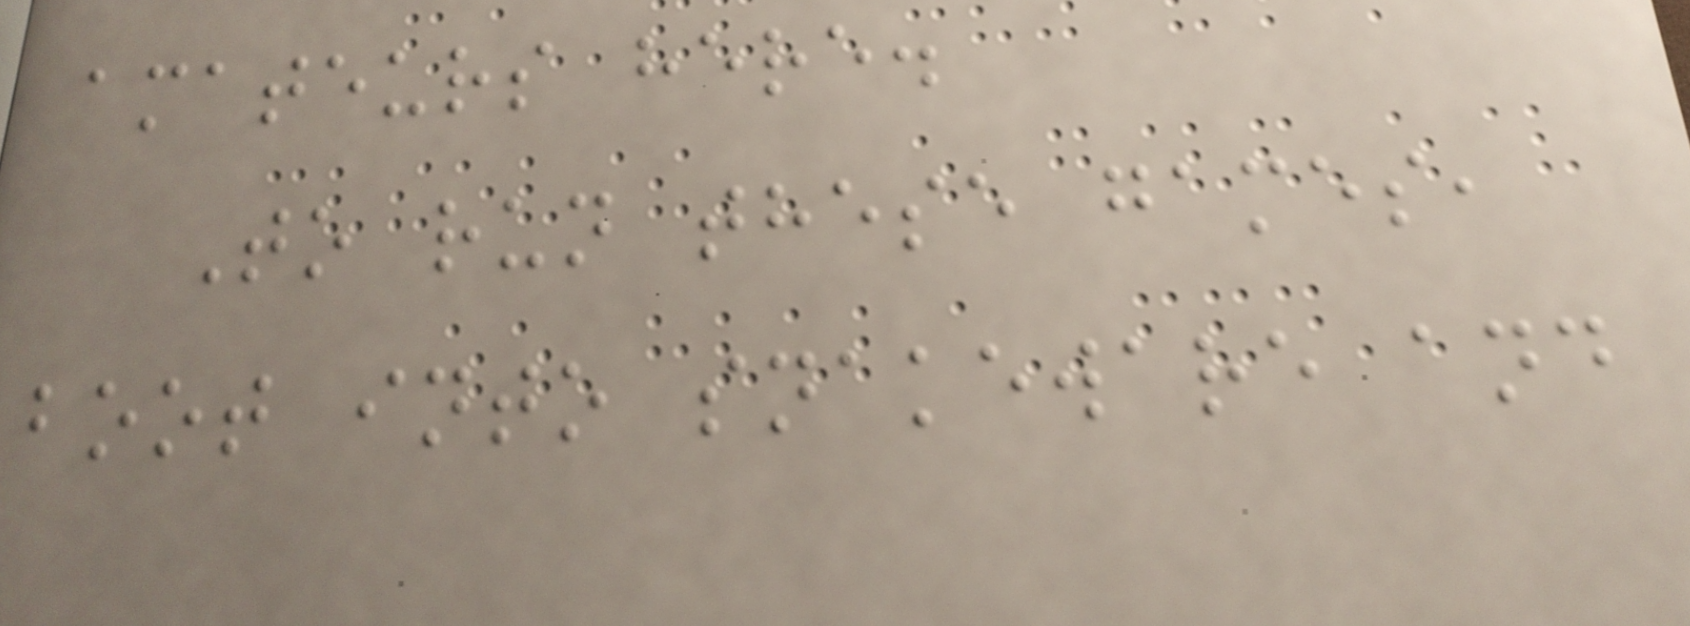amateurs here.
To run these games,
boot into snakeware and
